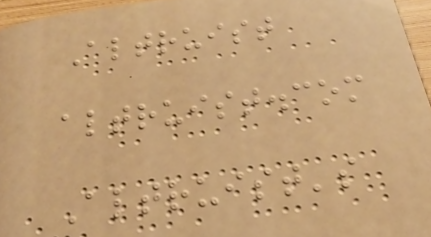Altruist
altruist.com
Altruist's
